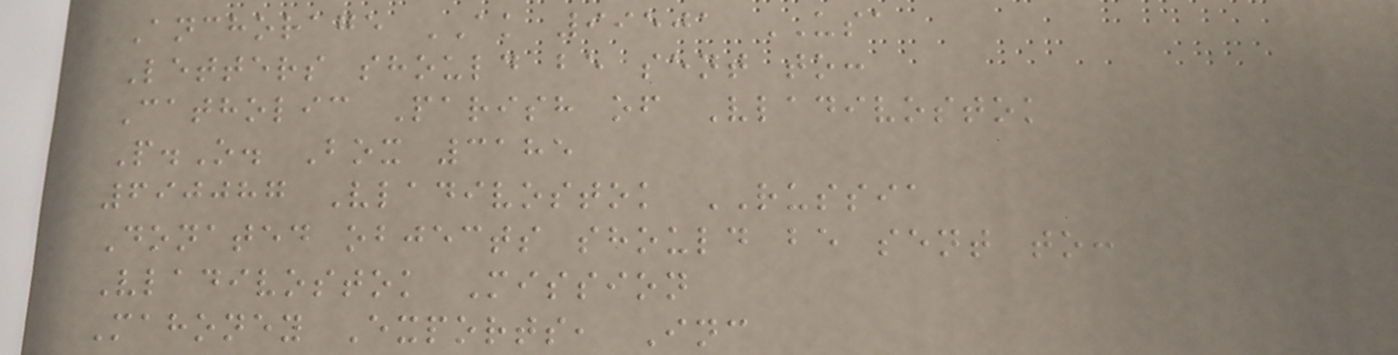Anchorage AK 99501 USA
Letters should be sent to:
Catholic Parish of Vladivostok
P.O. Box 3185
690087 Vladivostok RUSSIA
Donated objects should be sent to:
Vladivostok Mission
Mahoney Exports, Inc
